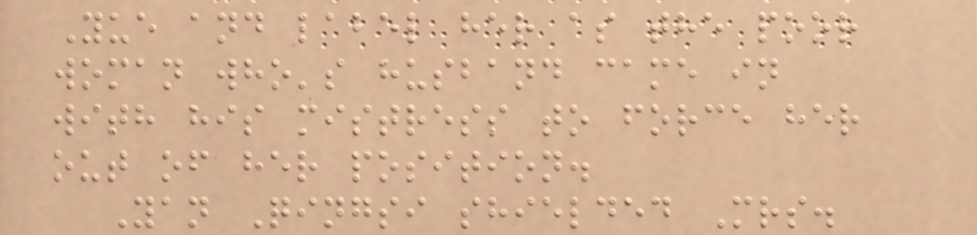Yue and label her as the poor
woman who's husband came in
with his mistress to force her
out of her position.
Yan Qingsi shielded Mrs.
